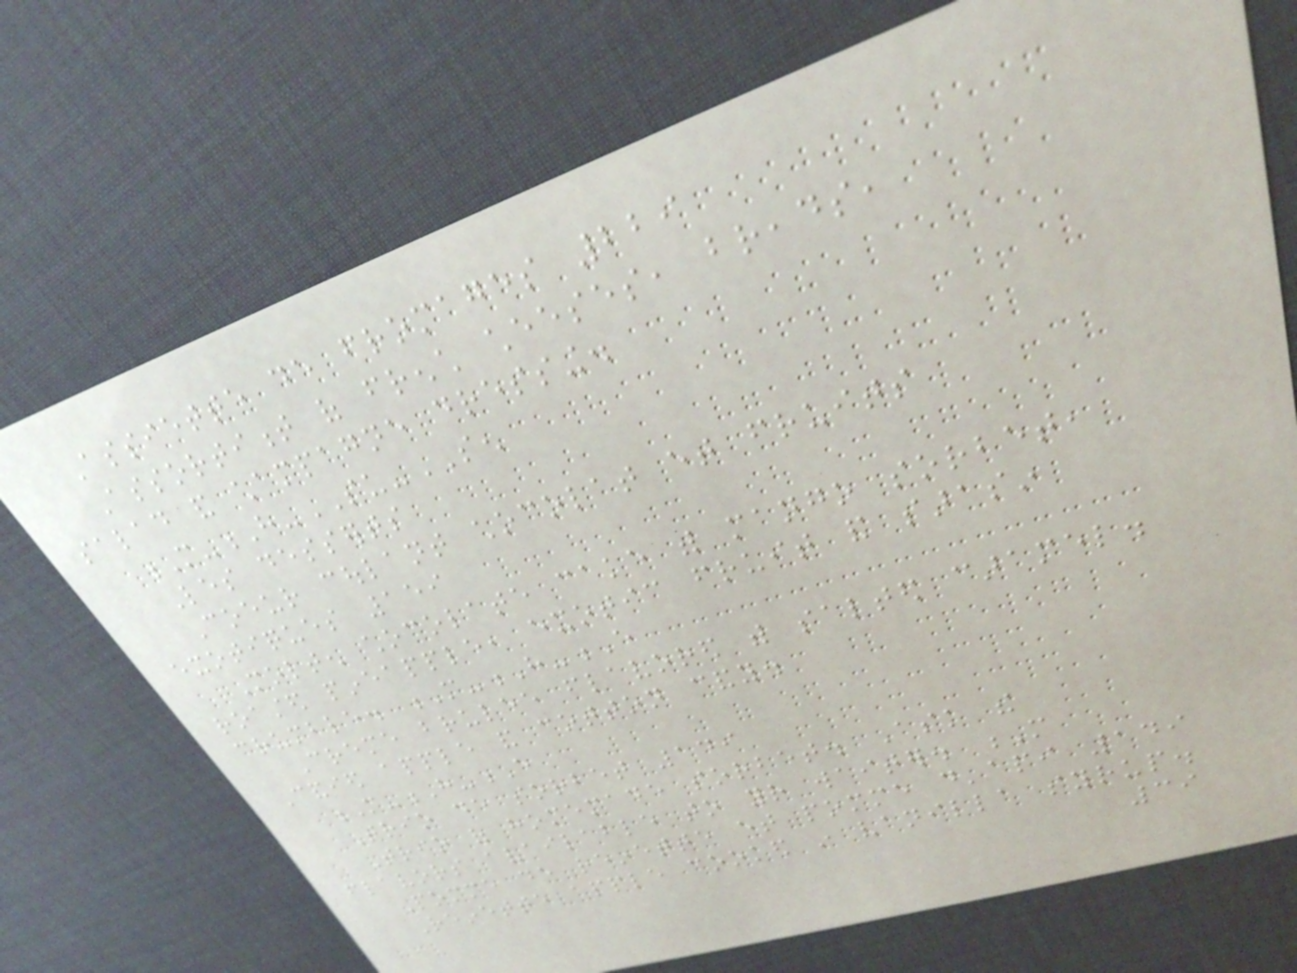Assiette de fromages 229
Assortiment of french cheeses, breads,
salad and champagne dressing.
M-H-SU-SEN
Les desserts
Coeur coulant chocolat et fruits
exotiques 159
Molten chocolate cake with mango sorbet,
roasted pineapple, exotic fruit and sarasin
crumble. M-H-E
Creme brulee flavored with salted caramel.
Candied apple and cotton candy.
M-H-E
Trio de sorbet 149
Trio of homemade sorbet. Ask the
flavors available to your waiter. M
Pomme de reinette et pomme d'api 149
Reinette apple cooked in vanilla syrup.
39
